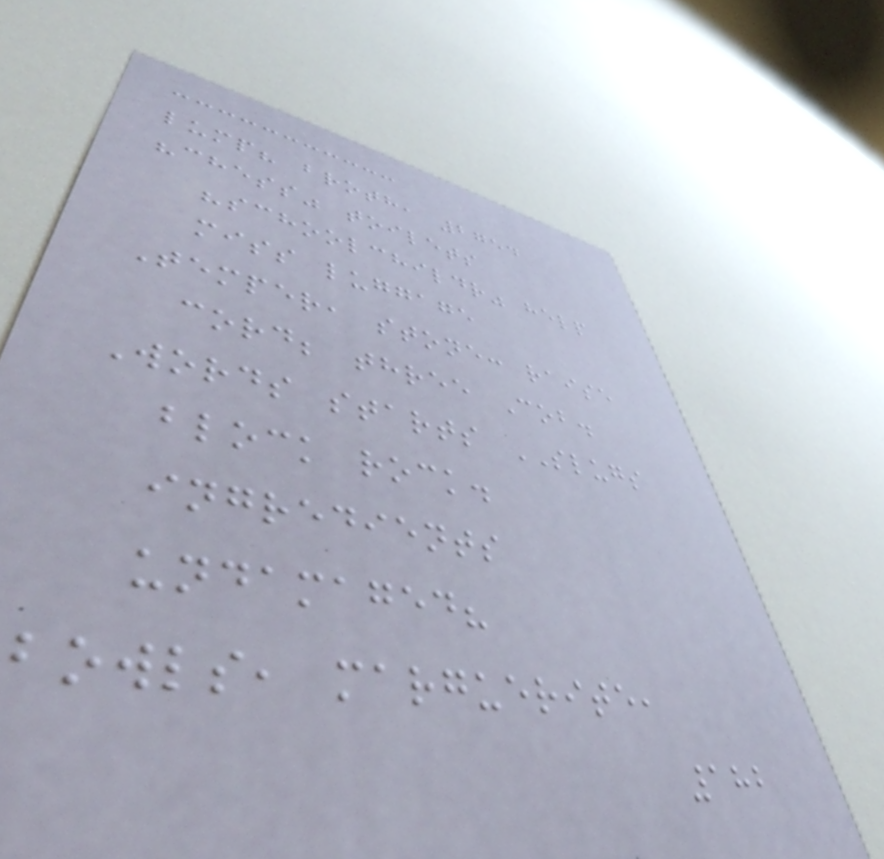lump? broth, 2754
"chess" toilets
"schoolchildr" help
miss luggage
Temper, stone: raise
cord; three Cob.
Words starts SLUGS
block rock.
ingredients
undamaged?
bowls, marguerite,
182
